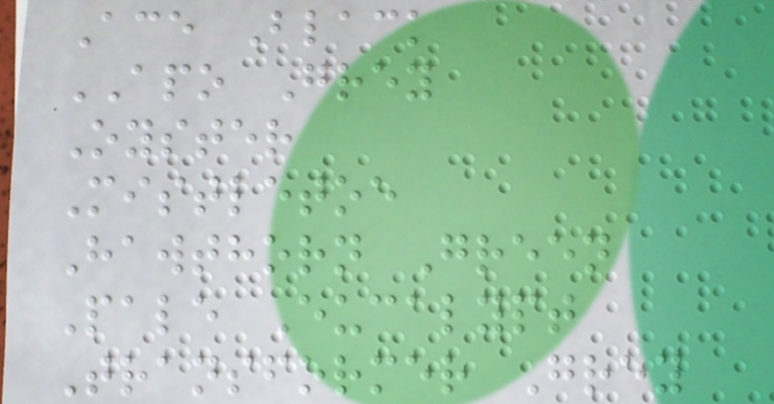Ace Black
APO Grey
Oyster
Mistletoe
Hawthorn Green
Pale Eucalypt
Transformer Grey
